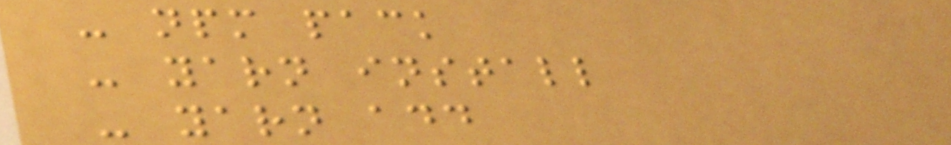- npm pack
- yarn install
- yarn add
